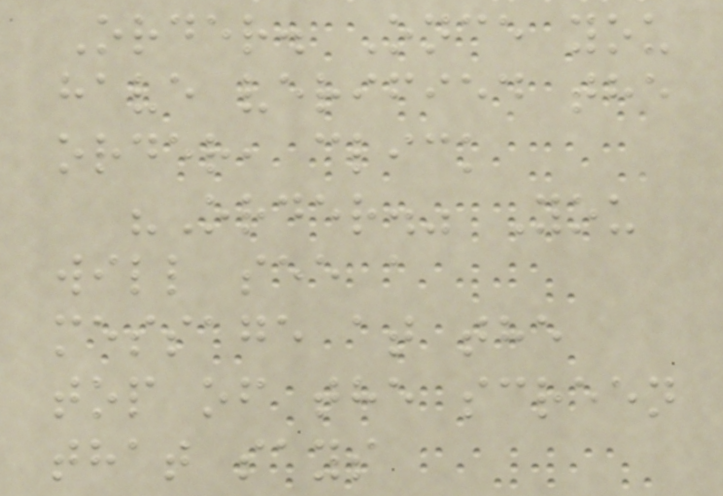Order. Once you
have verified the
order, click
"Order." You
will see a
message at the
top of the screen
that says
